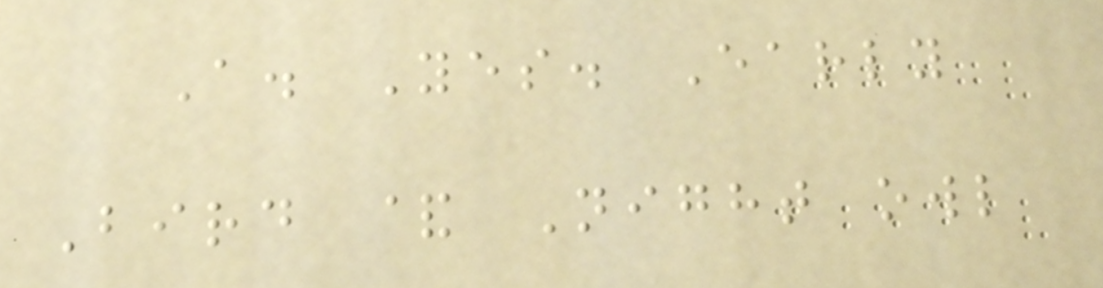A. Yes. Early
Bird & Night owl
